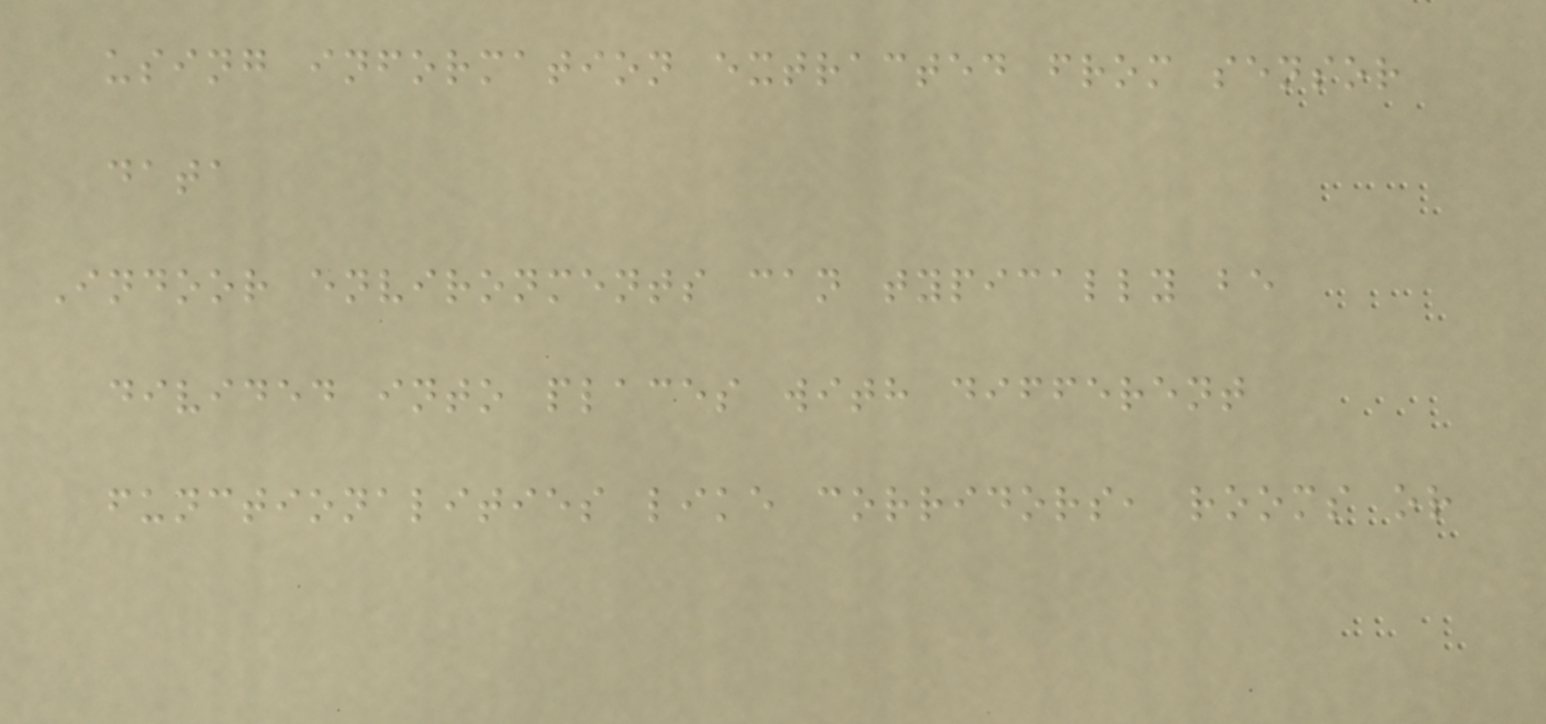using information extracted from sensor
data
Indoor environments can typically be
divided into places with different
functionalities like corridors, rooms or
